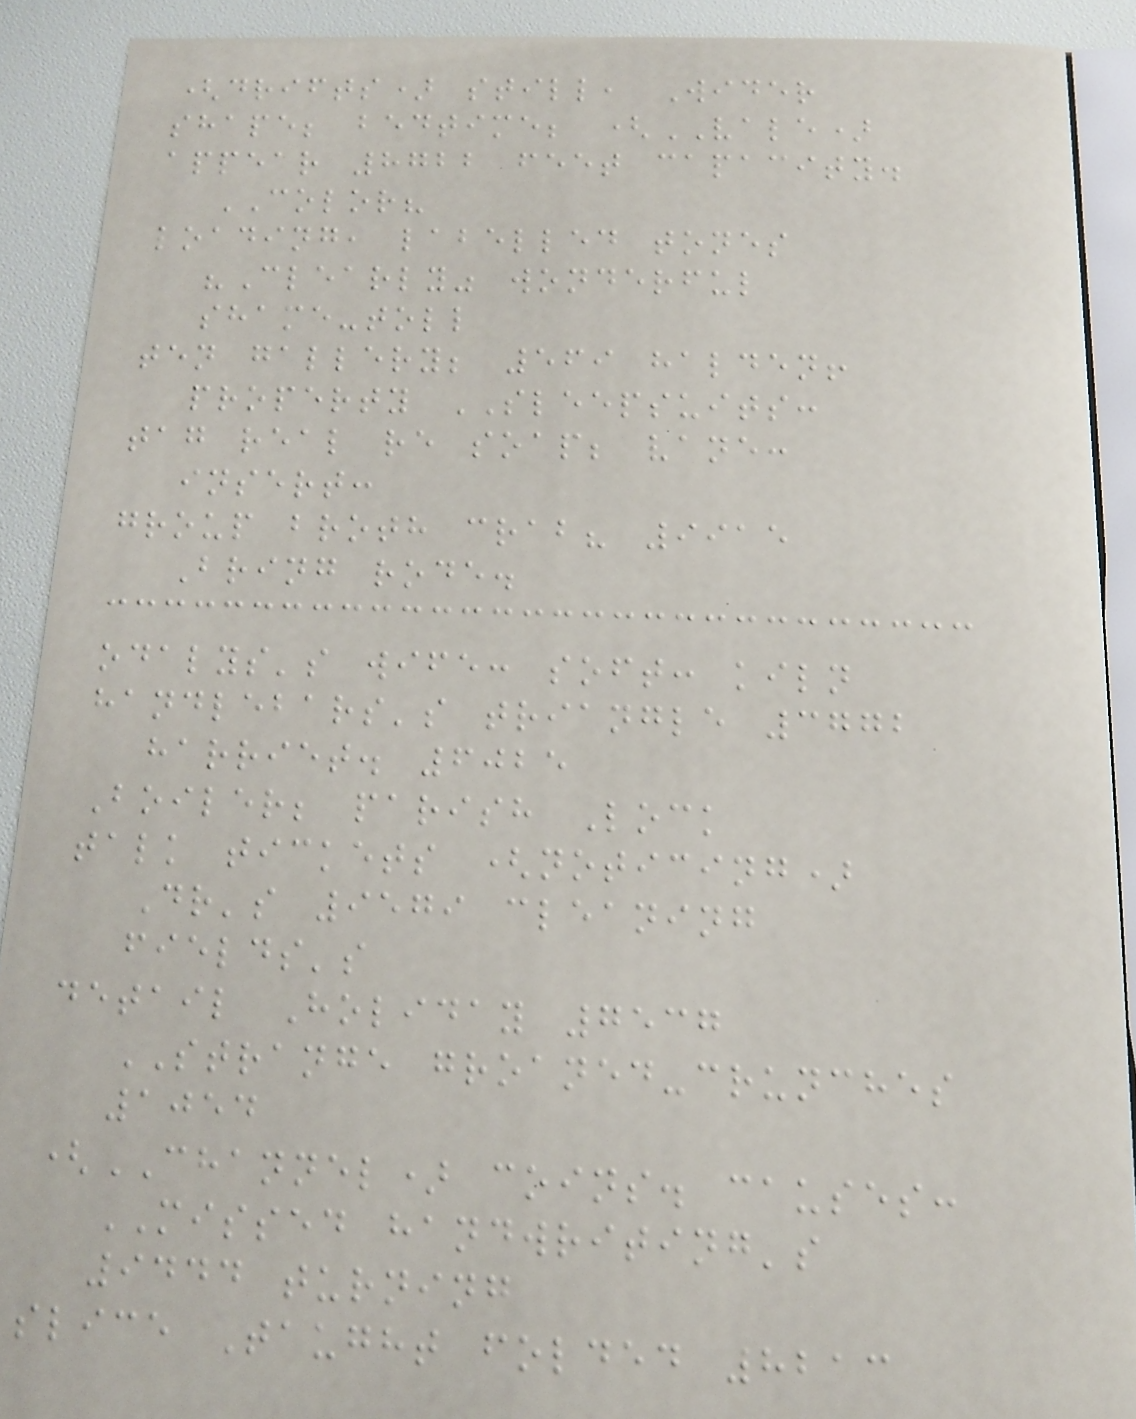(drifts) still, Wider
shape; bedtime; (VALE)
appear 8722 feet capacity.
COLOR?
loading, labelled tones
"Clearly" wonderful
shame-toll
ten gallery; 569 halden!
property SLEEPSUITS:
tag real re soap; vane:
insert:
group broth crab? 9915
Bring rode.
odalys's wife: soft: kiln
handlebars's triangle 3772
harriet. 6025
Boiler; parish Lock
talk tickets (noticing)
Dr's 9579 cleaning
fields's
detail Holiday 7537
STRANGE groaned-crunches
1054
(CHANNEL) coins. causes:
MISSED handwriting's
9444 turning
slice Taught folded 8213
